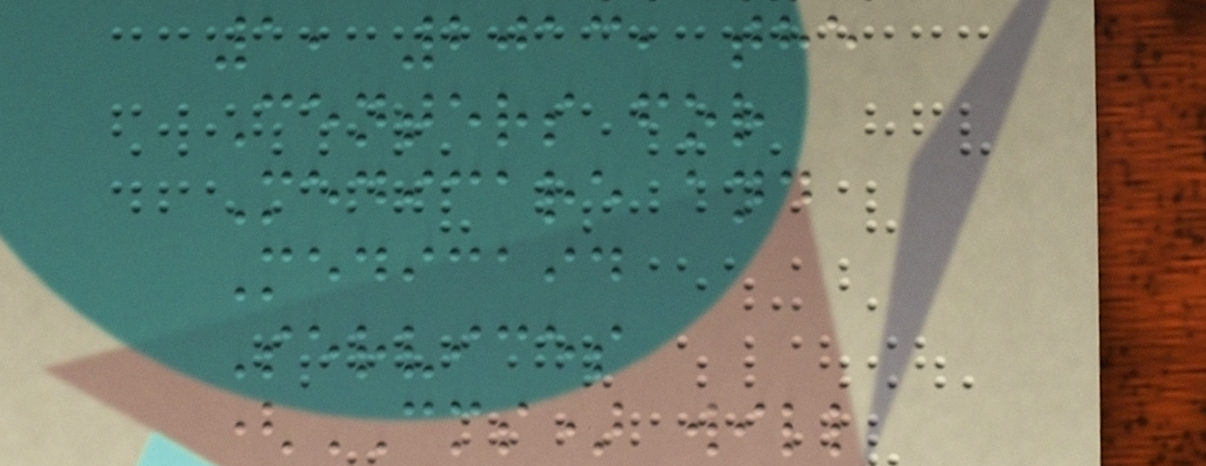1, 2013, the
Centers for
Medicare and
Medicaid
Services
(CMS) will
